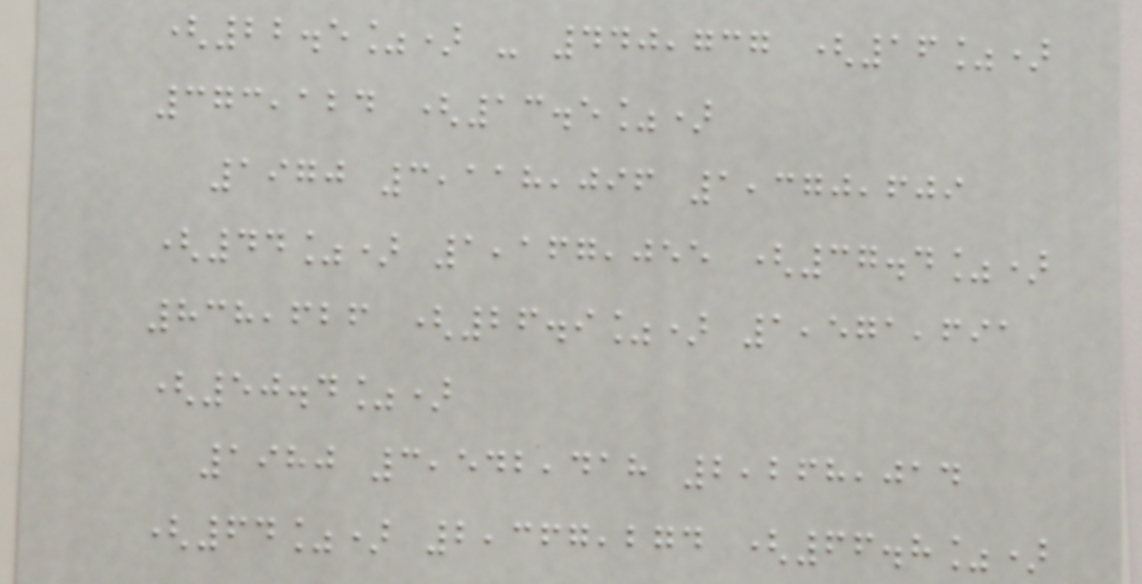(22.5%) - 440,737 (16%)
373,124 (13.5%)
1970 3,118,096 1,370,609
(44%) 1,167,055 (37.4%)
838,626 (26.9%) 1,571,691
(50.4%)
1980 3,542,418 2,268,014
(64%) 2,367,274 (66.8%)
